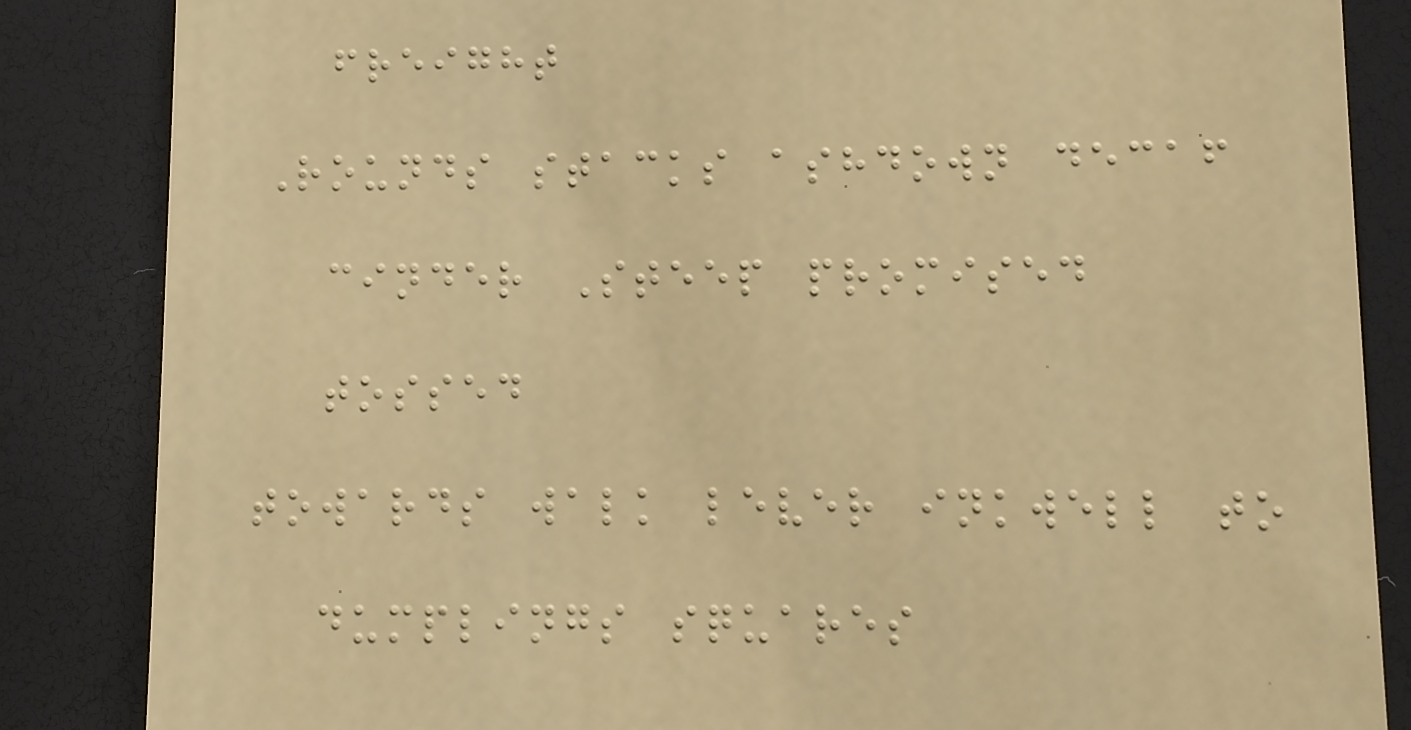freight
Rounds stacks ashdown decaf
cinder Steep promised
tossed
towards walk lever inkwell to
dumplings squares
